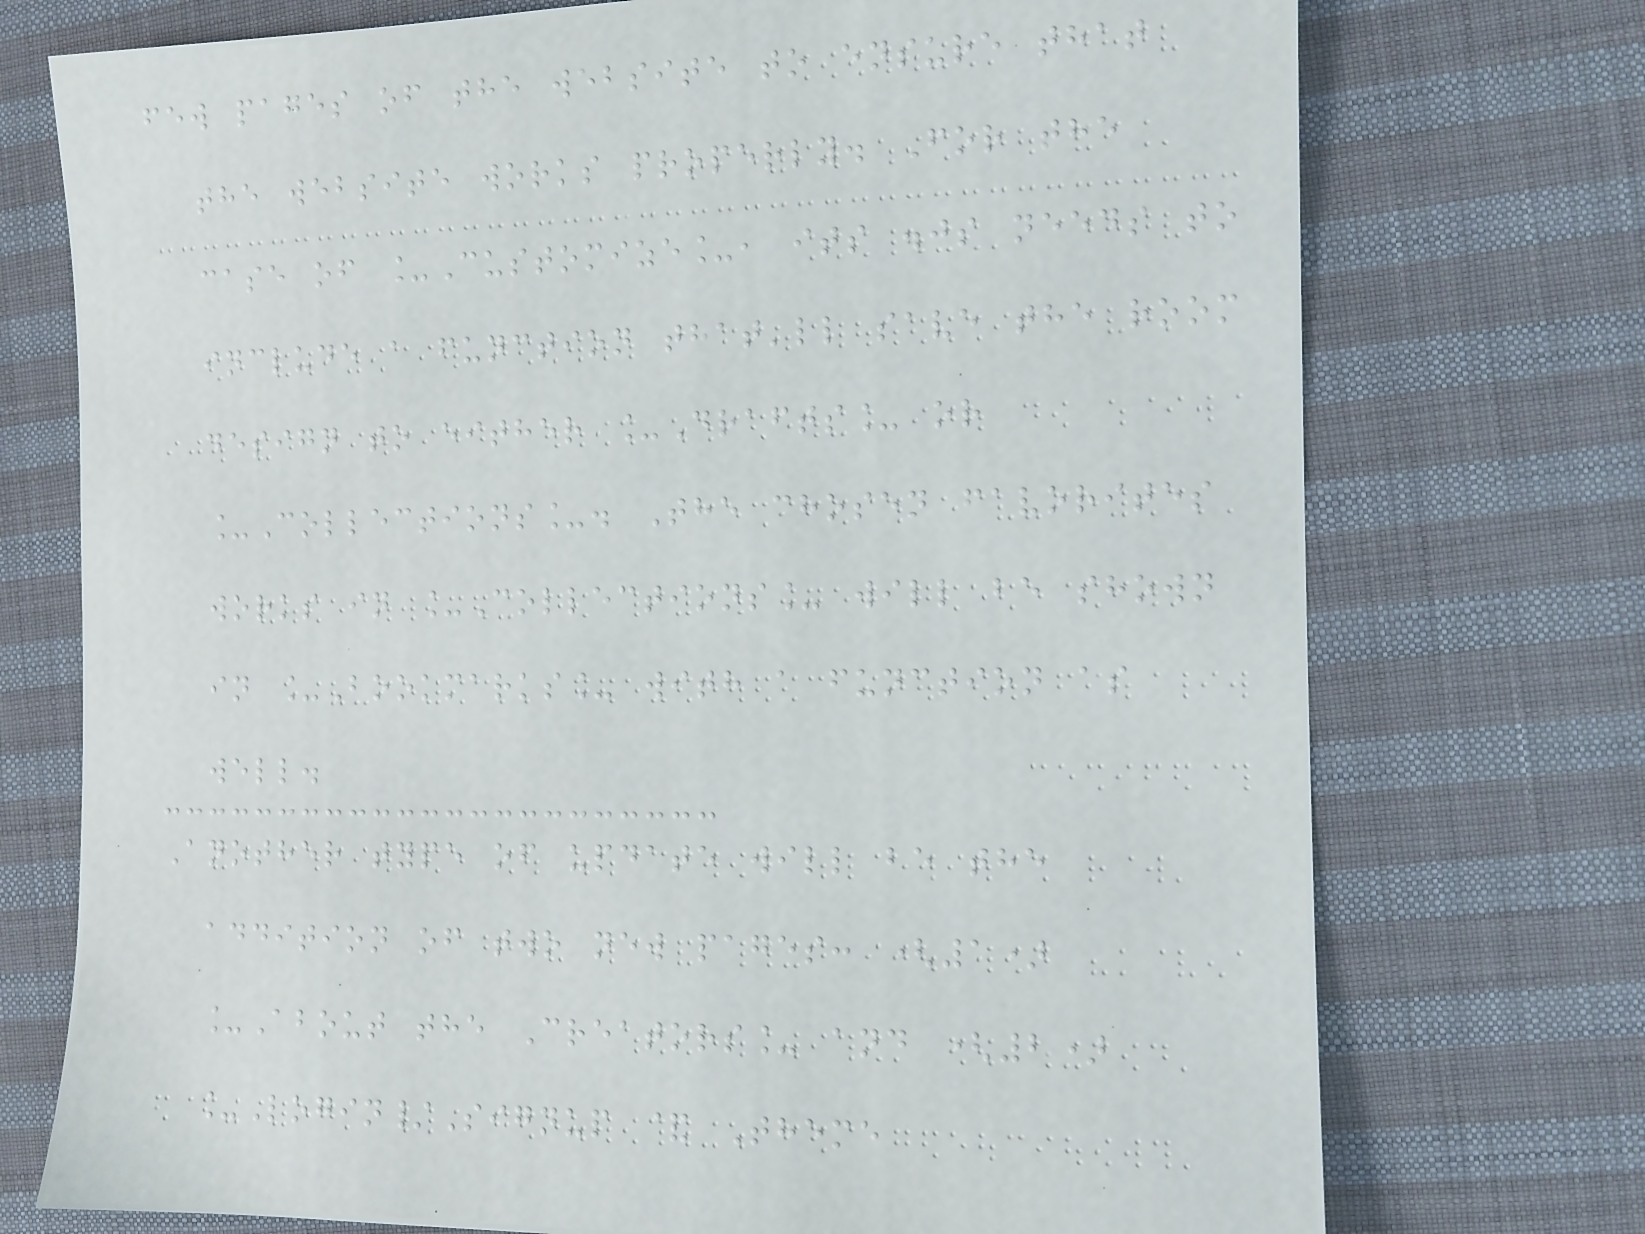few pages of the website to ensure that
the website works properly. For the
case of _Customize_, its .js needs to
include a function that'll save the room
design to either _Drafts_ or
_Collections_. The chosen favorites
works in _Collections_ will be shown
in _Bookmarks_ with a function as
well.
Another type of update will be the
addition of two new pages: (1)
_About the Creators_ and (2)
_Login/Signup & Theme
